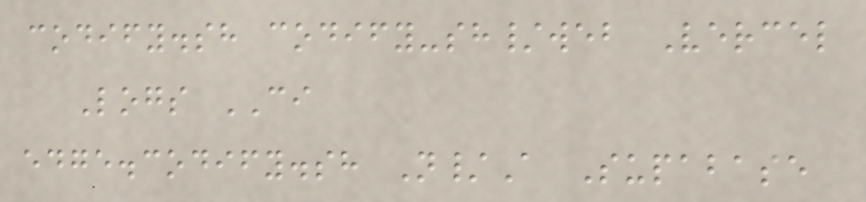codify.sh codify-sh/web Vercel
Logs CI
edge.codify.sh N/A Supabase
